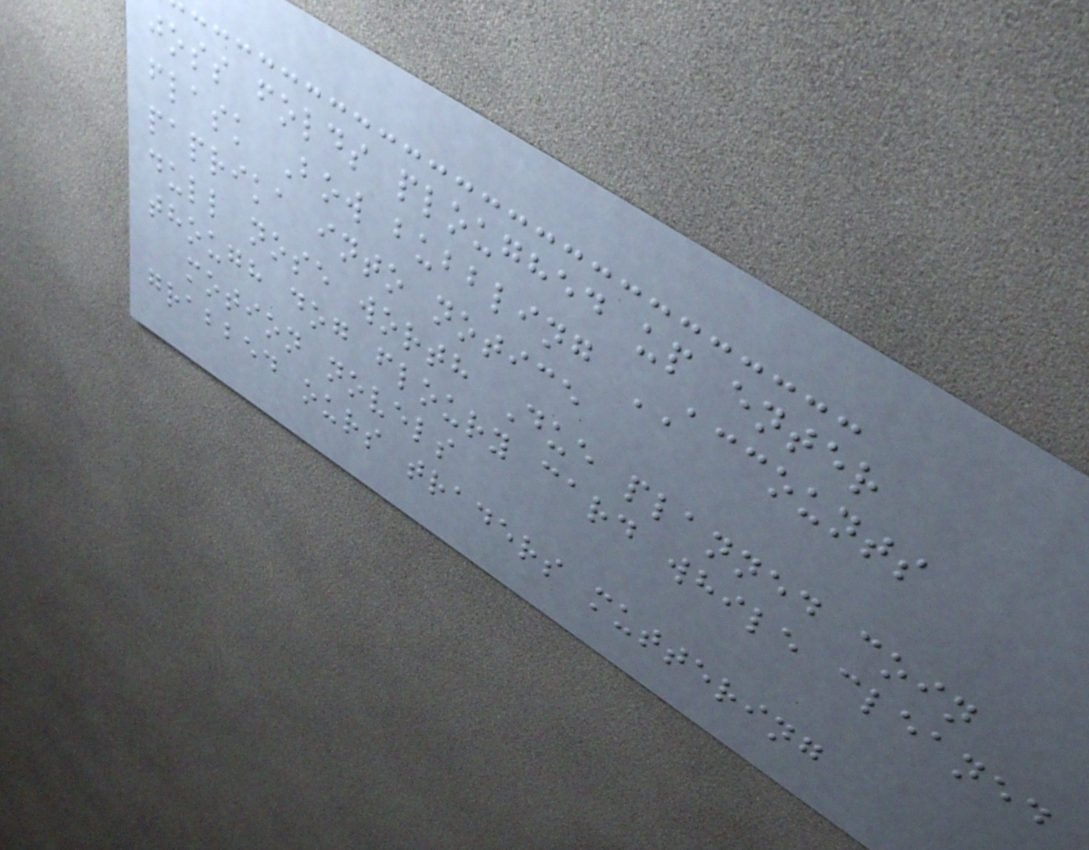joss folds ploughed up enter
flask Bow bubbling ACCOUNTS
paprika into notice
dull nose worth Due planned coin
though dog floury card while cleaned
motion novels
grabbed ours traders muttering
